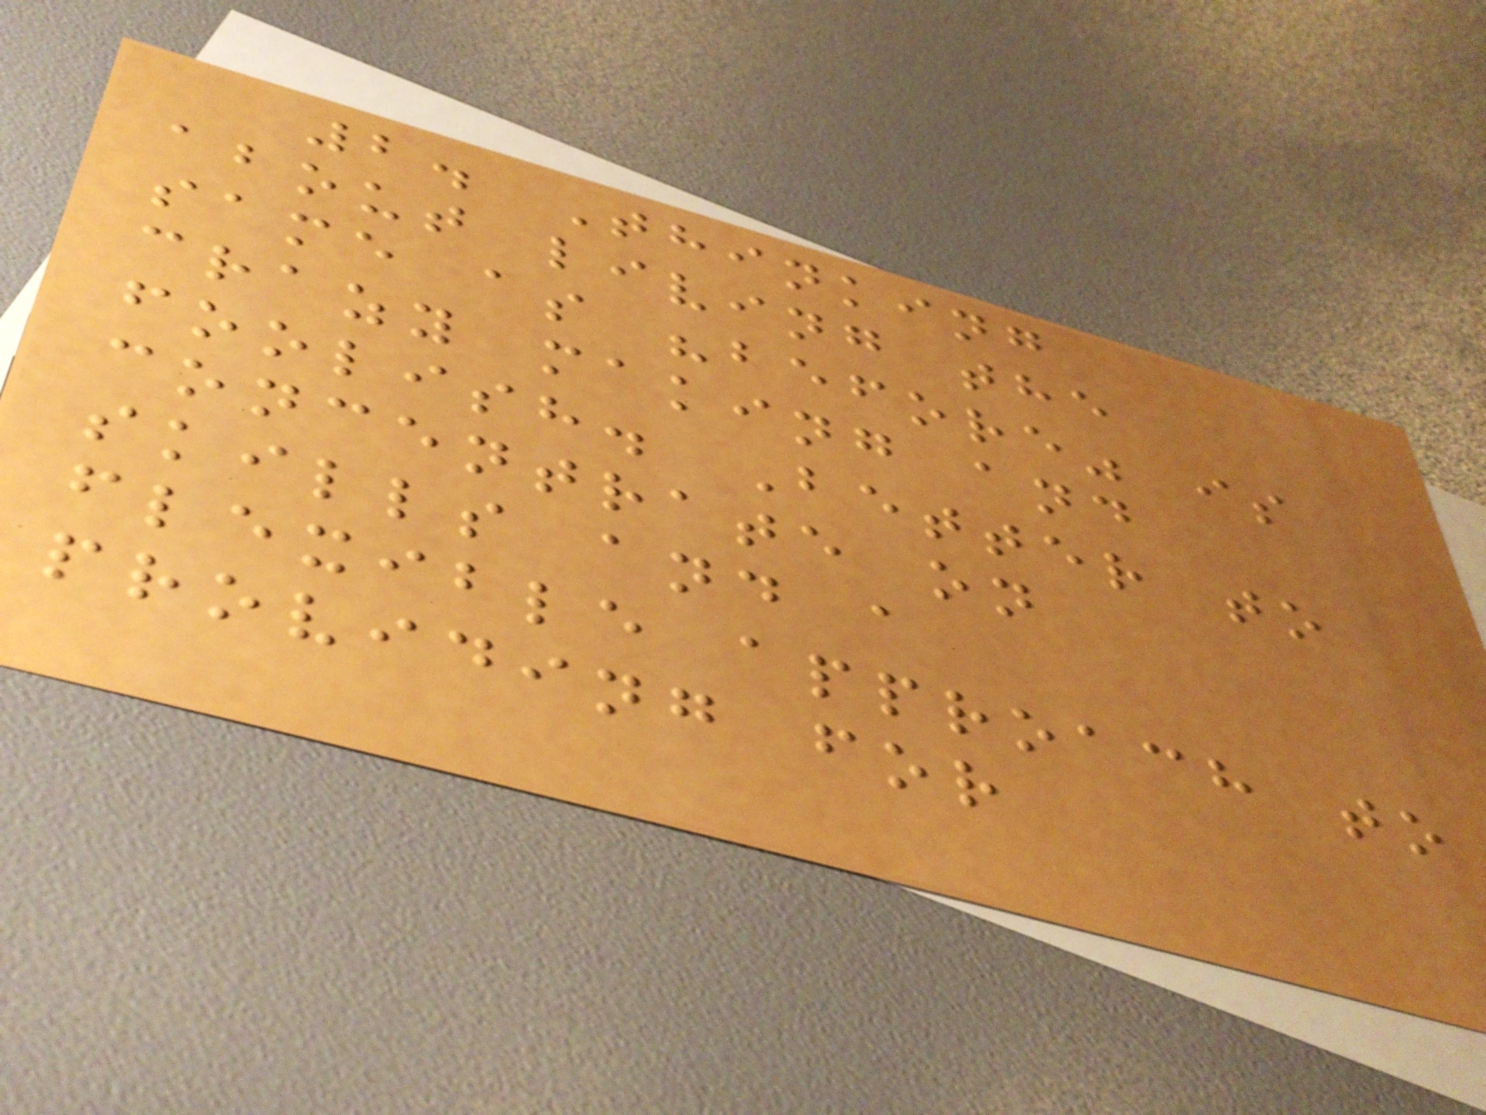2. Thinking
about living the
same as "before" is
crazy making and
foolish. Better to
concentrate on
skills and a
flexible approach to
providing for
